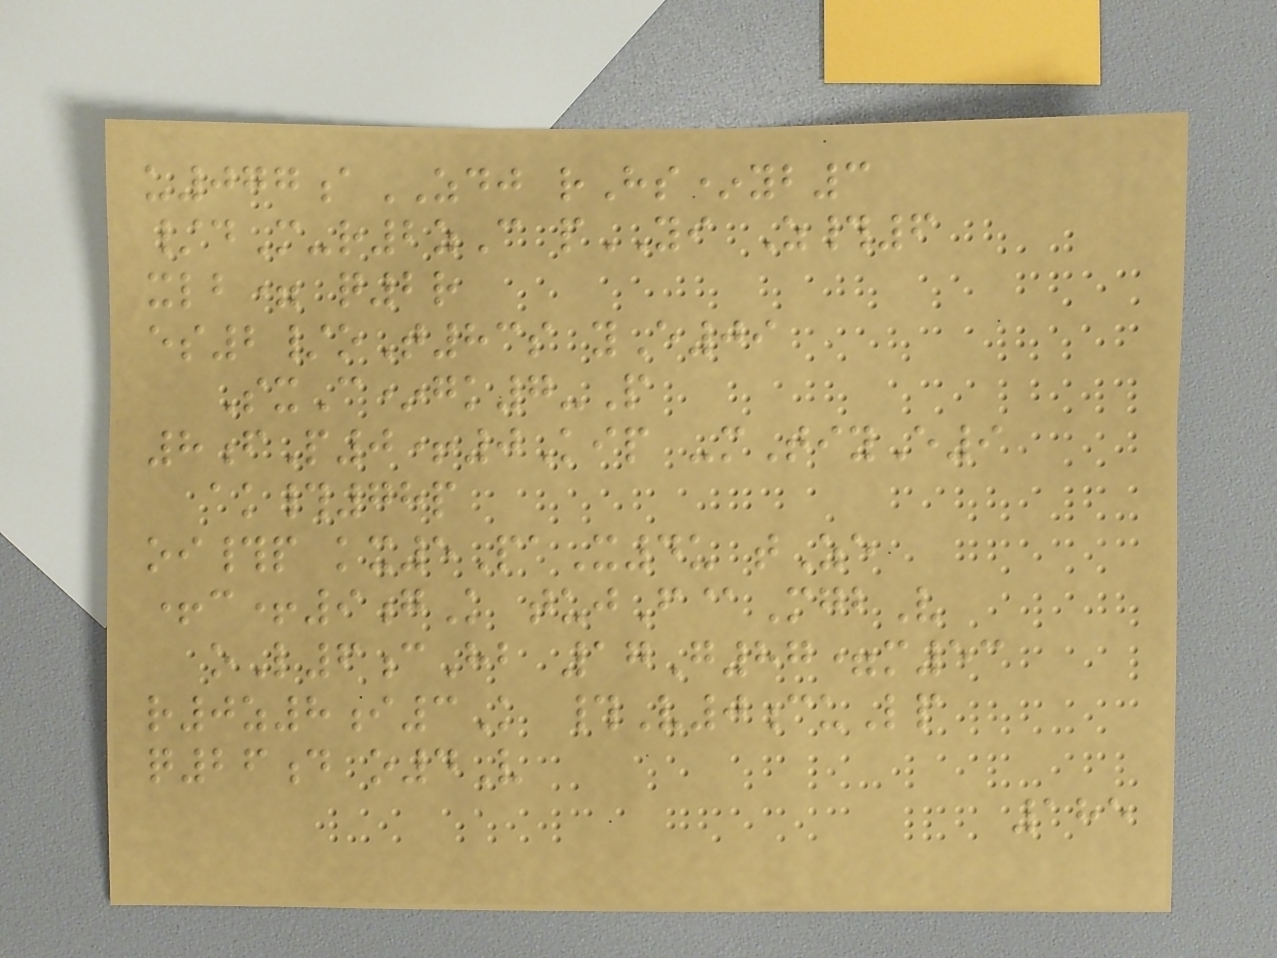u077aZDJ rHs*yb3
/dM-r2zC pYI Z#6
xlb= q2r
es2/oT83s yE09
SxC*gk7-P
8fP0+0Kip -mTiyE9
ak#78p
oi#p kx5PaX4u tZe
+c+9gK tujF@MgbV
oL6cHb 17G87=m53
r0z8i3K #V0cuLp
q26d o4V
185
